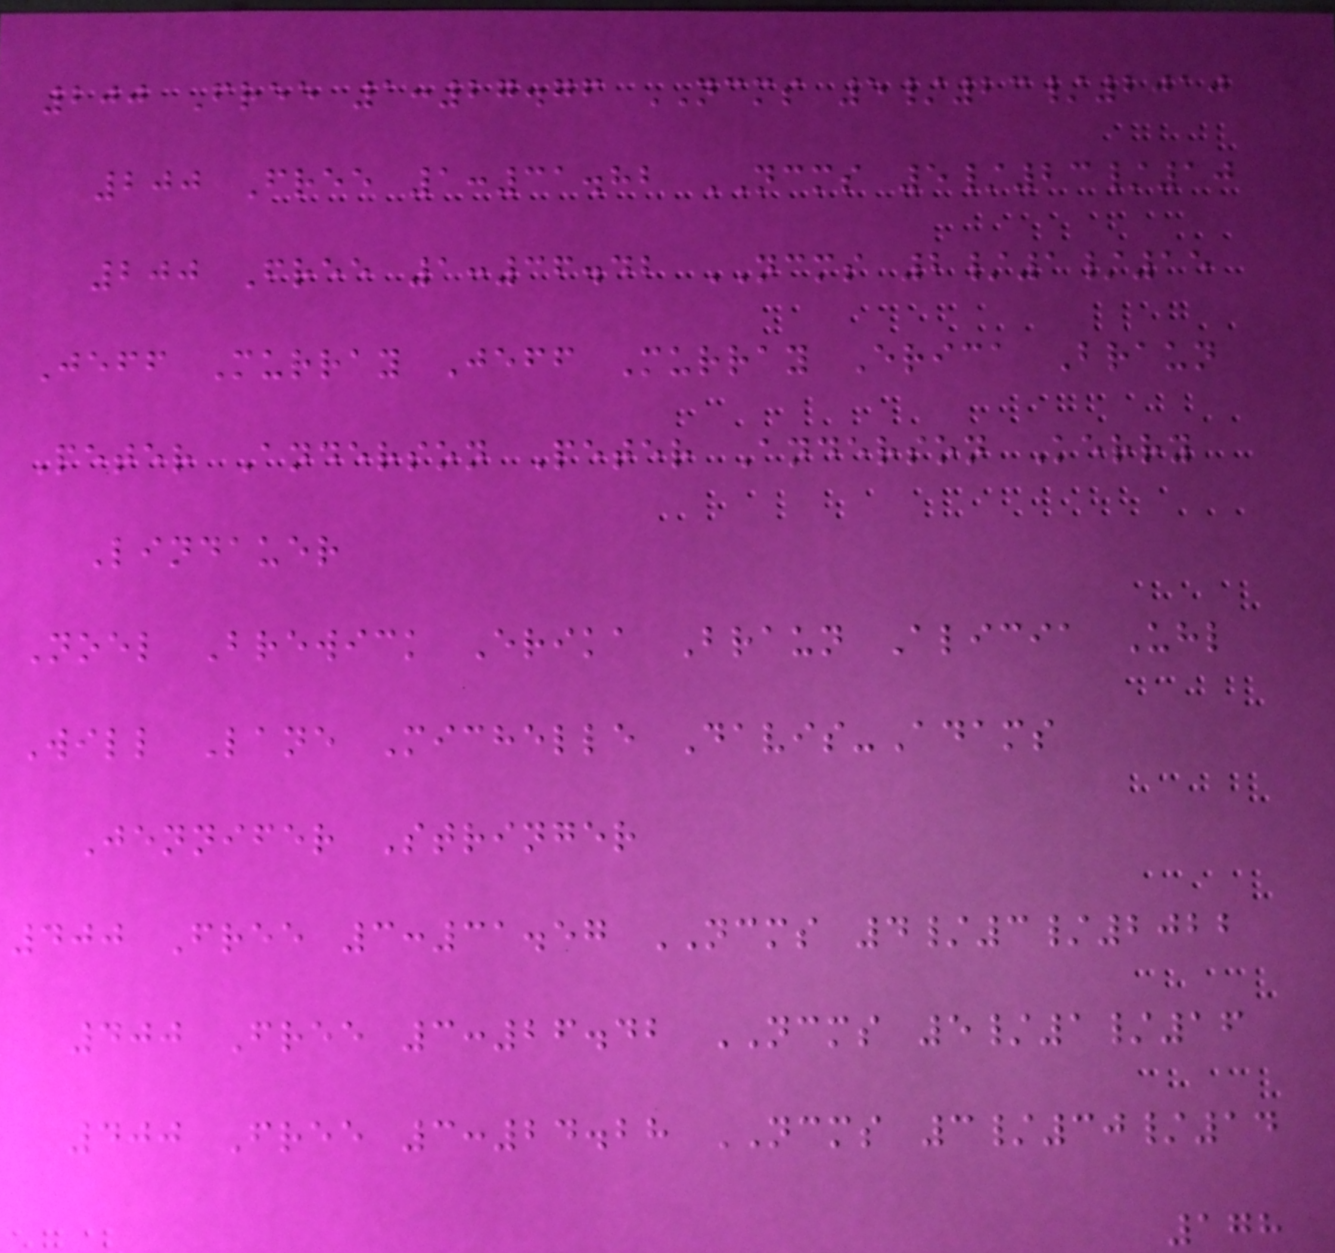200 Free 1:27.76 NCMS 5/23/2010
200 Free 1:31.82 NCMS 5/23/10
200 Free 1:36.42 NCMS 2/1/15
Jeff Murray Jeff Murray Erica Braun
Peter Anderson Peter Anderson Kerry
Lindauer
Noel Brewick Erika Braun Alicia Uhl
Will Lane Michelle Davis-Adams
Jennifer Stringer
400 Free 3:31.57 NCMS 4/3/2022
400 Free 3:26.42 NCMS 5/1/16
400 Free 3:24.28 NCMS 3/30/14
178
